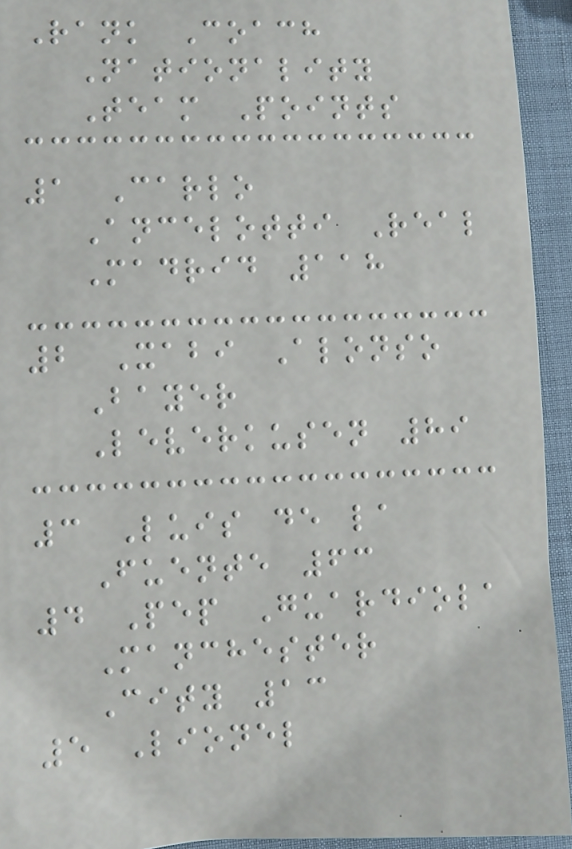Rank Coach
Nationality
Team Points
1 Carlo
Ancelotti Real
Madrid 118
2 Xabi Alonso
Bayer
Leverkusen 89
3 Luis de la
Fuente 63
4 Pep Guardiola
Manchester
City 13
5 Lionel
